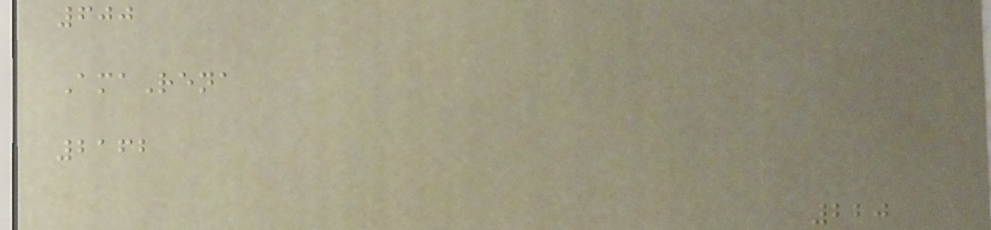600
AmaRena
2162
220
